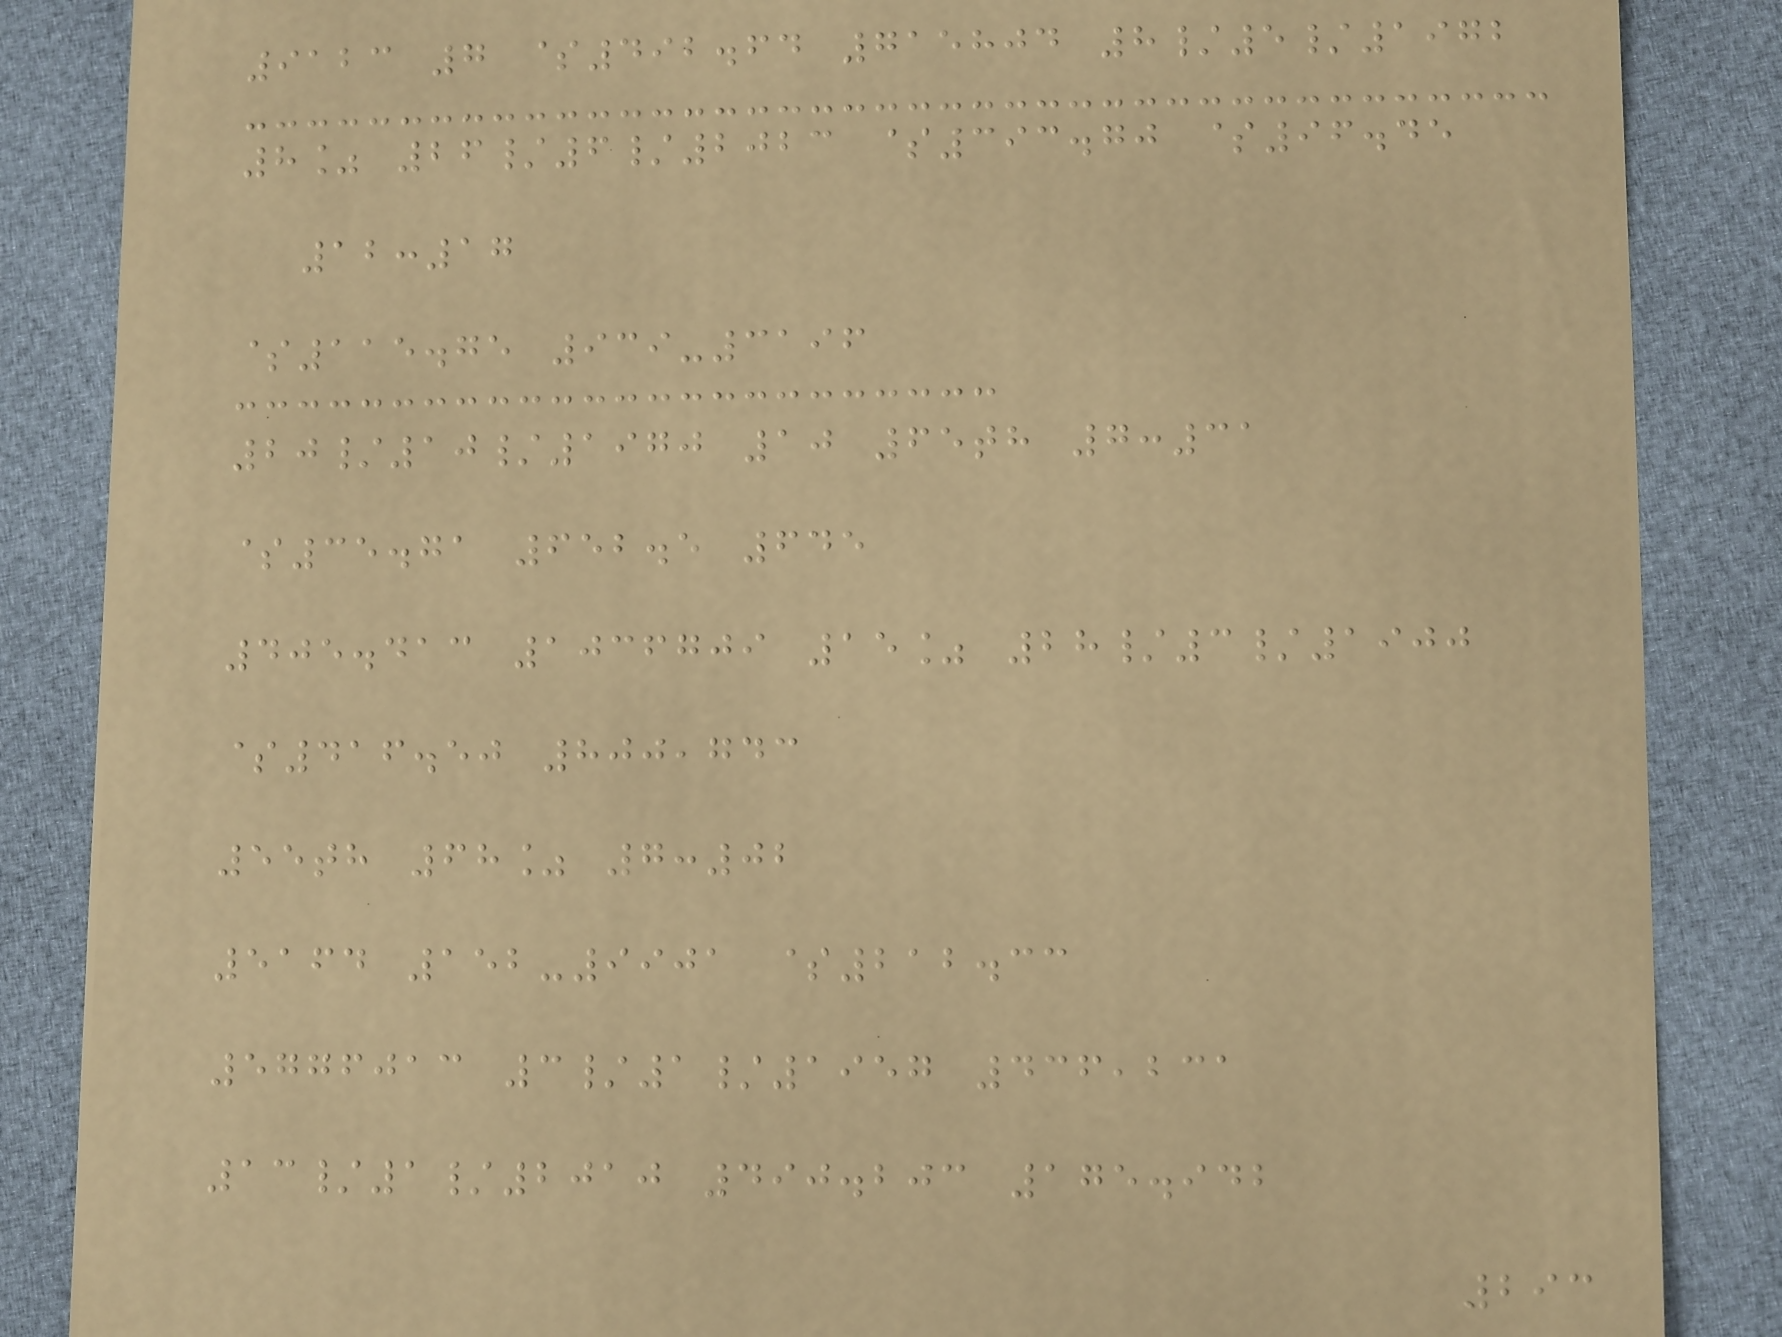9123 7 $492.64 715804 8/5/1972
8% 26/6/2023 $393.70 $96.45
12:17
$115.75 939-3196
20/10/1970 10 65th 7:31
$35.71 652.5 645
405.413 1036709 15% 28/3/1900
$416.50 800,743
55th 68% 7:02
5164 152-9901 $212.33
5776013 3/1/1957 436,231
13/1/2010 490.203 175.942
293
